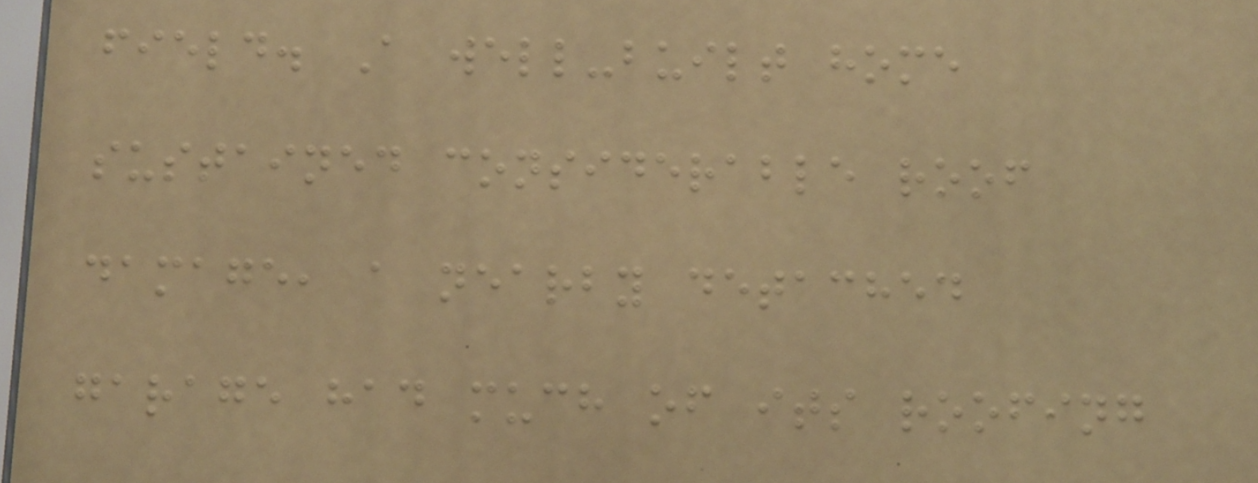field. A well-built home
sustained considerable roof
damage, a nearby detached
garage had much of its roofing
